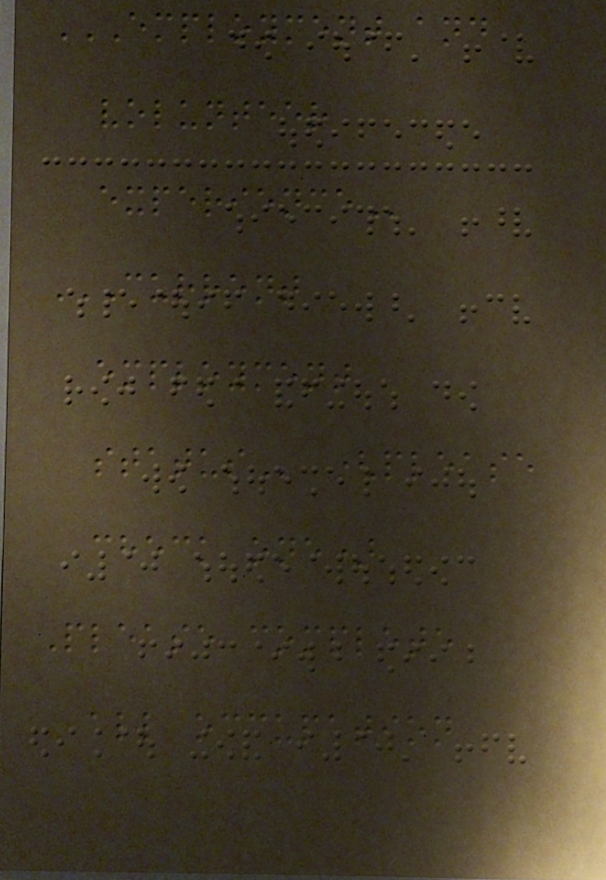EMPLOYMENT AND
VOLUNTEER
EXPERIENCE
CURRENT
EMPLOYMENT
STATUS (please
check one)
Please complete
all occupation
